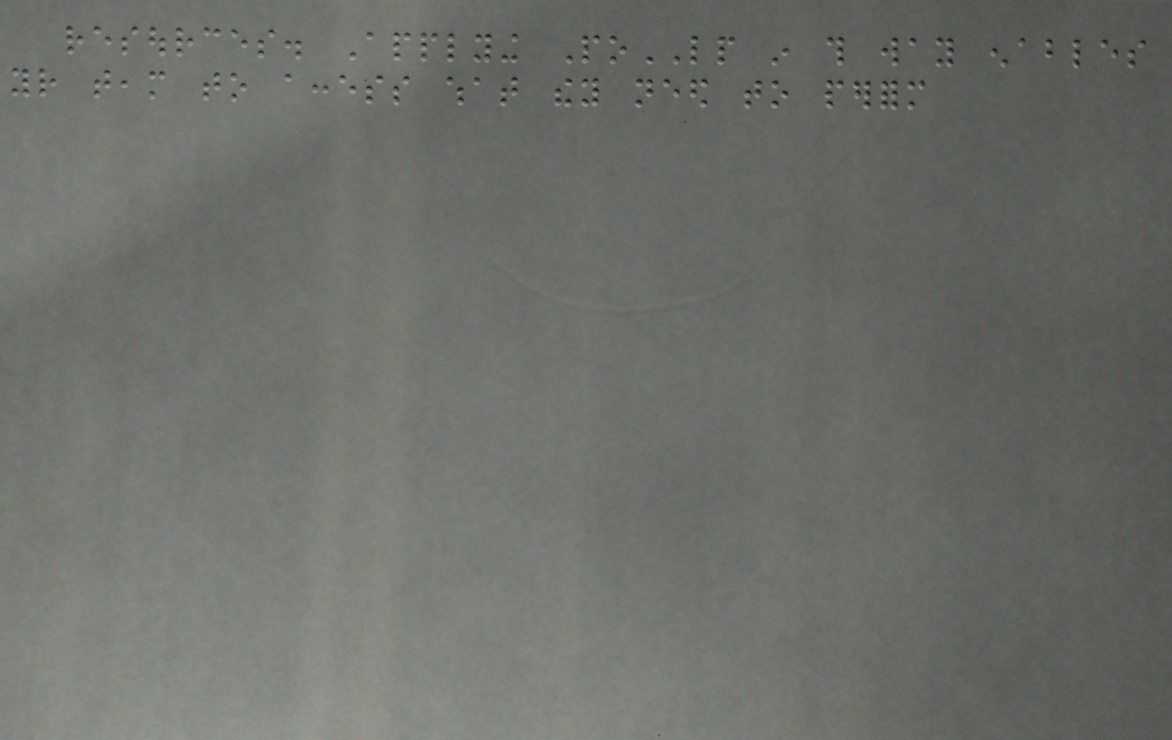resources. Applying PoLP in this way enables
your team to access what they need to perform
